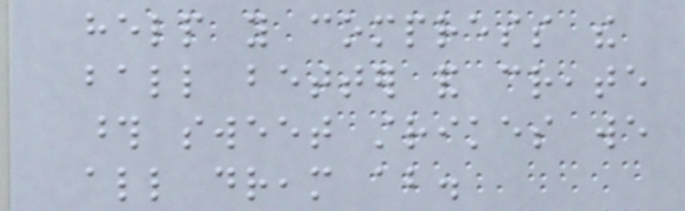help you compress the
ball better and create
those sweet strikes we
all dream about.
